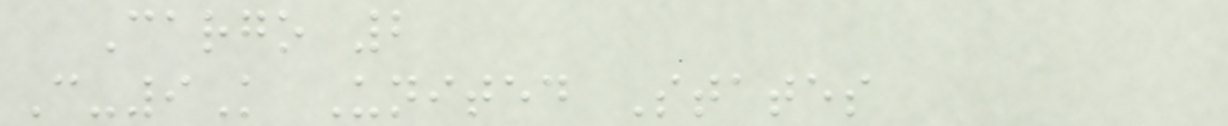Cargo 2
C-9K United States
